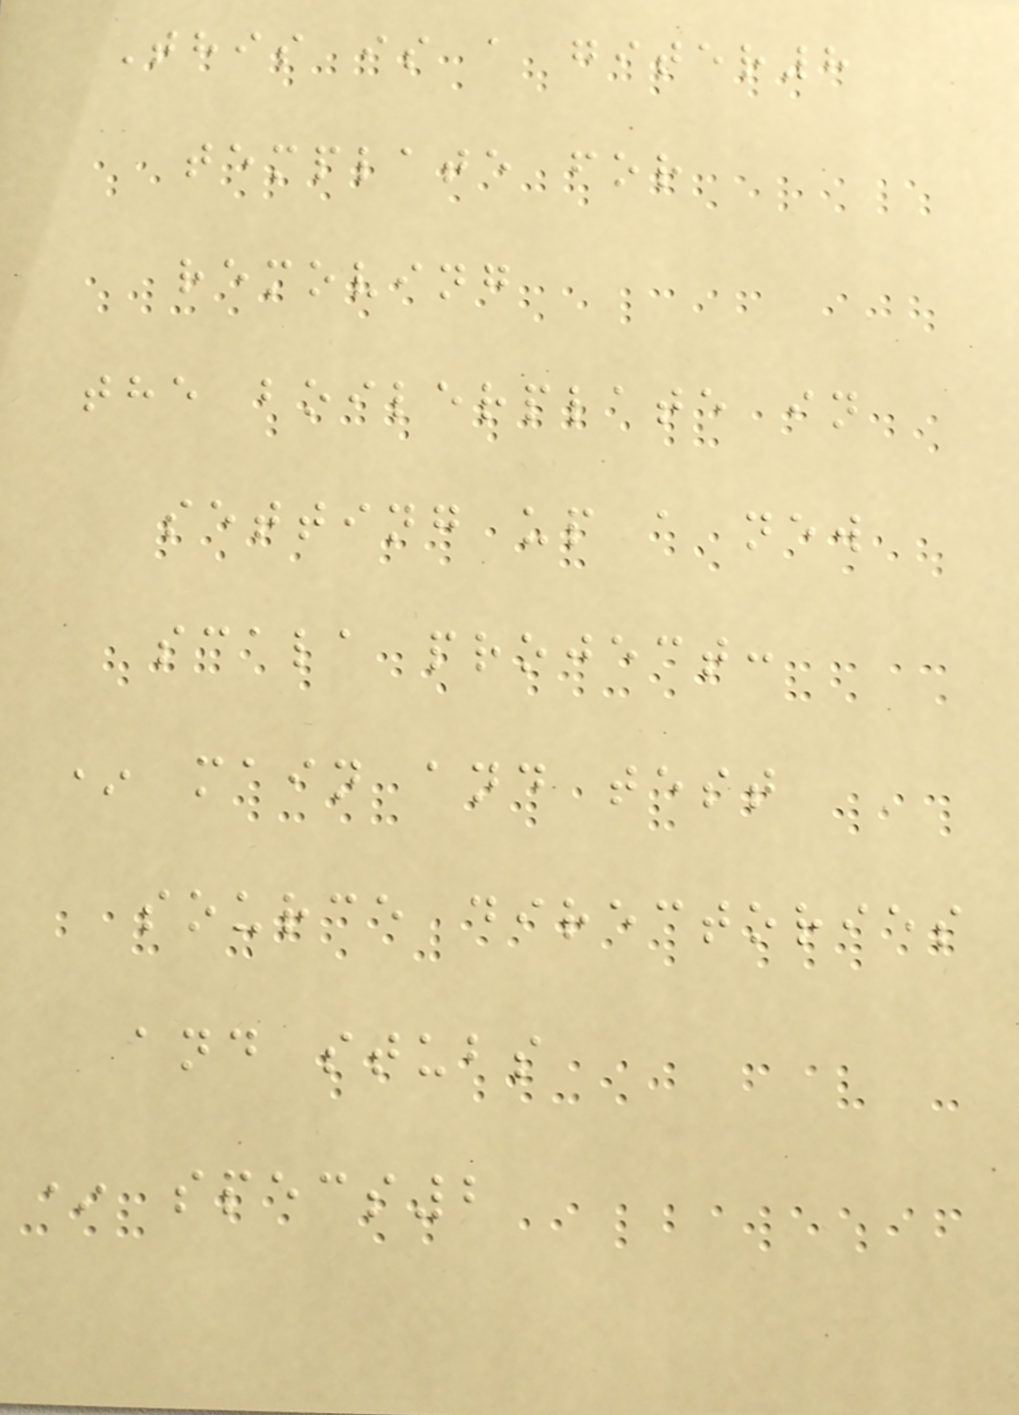This is a giter8
template for
removing
the boilerplate in
setting up a new
scala project:
* main and test
source directories
and stubs
* specs2
